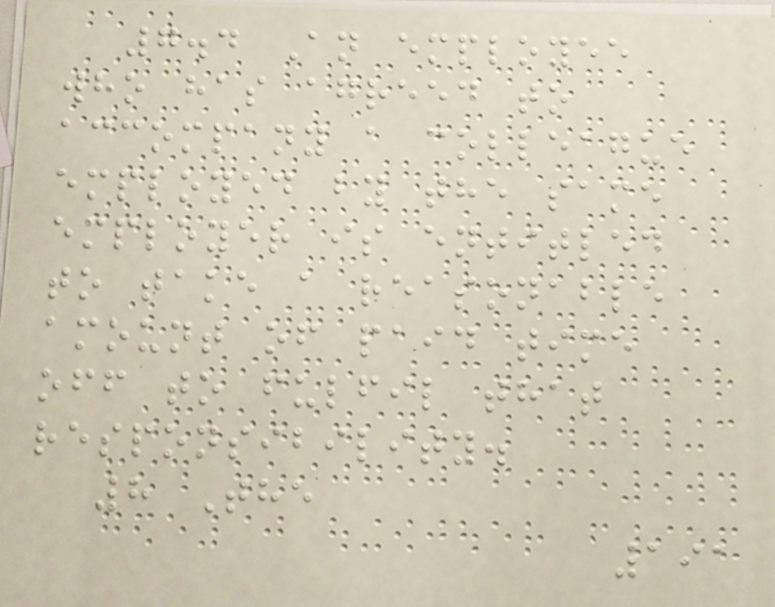7.4 An employee
who has agreed to
accompany a colleague
employed by the same
employer is entitled
to take a reasonable
amount of paid time
off to fulfil that
responsibility.
8 The
191
